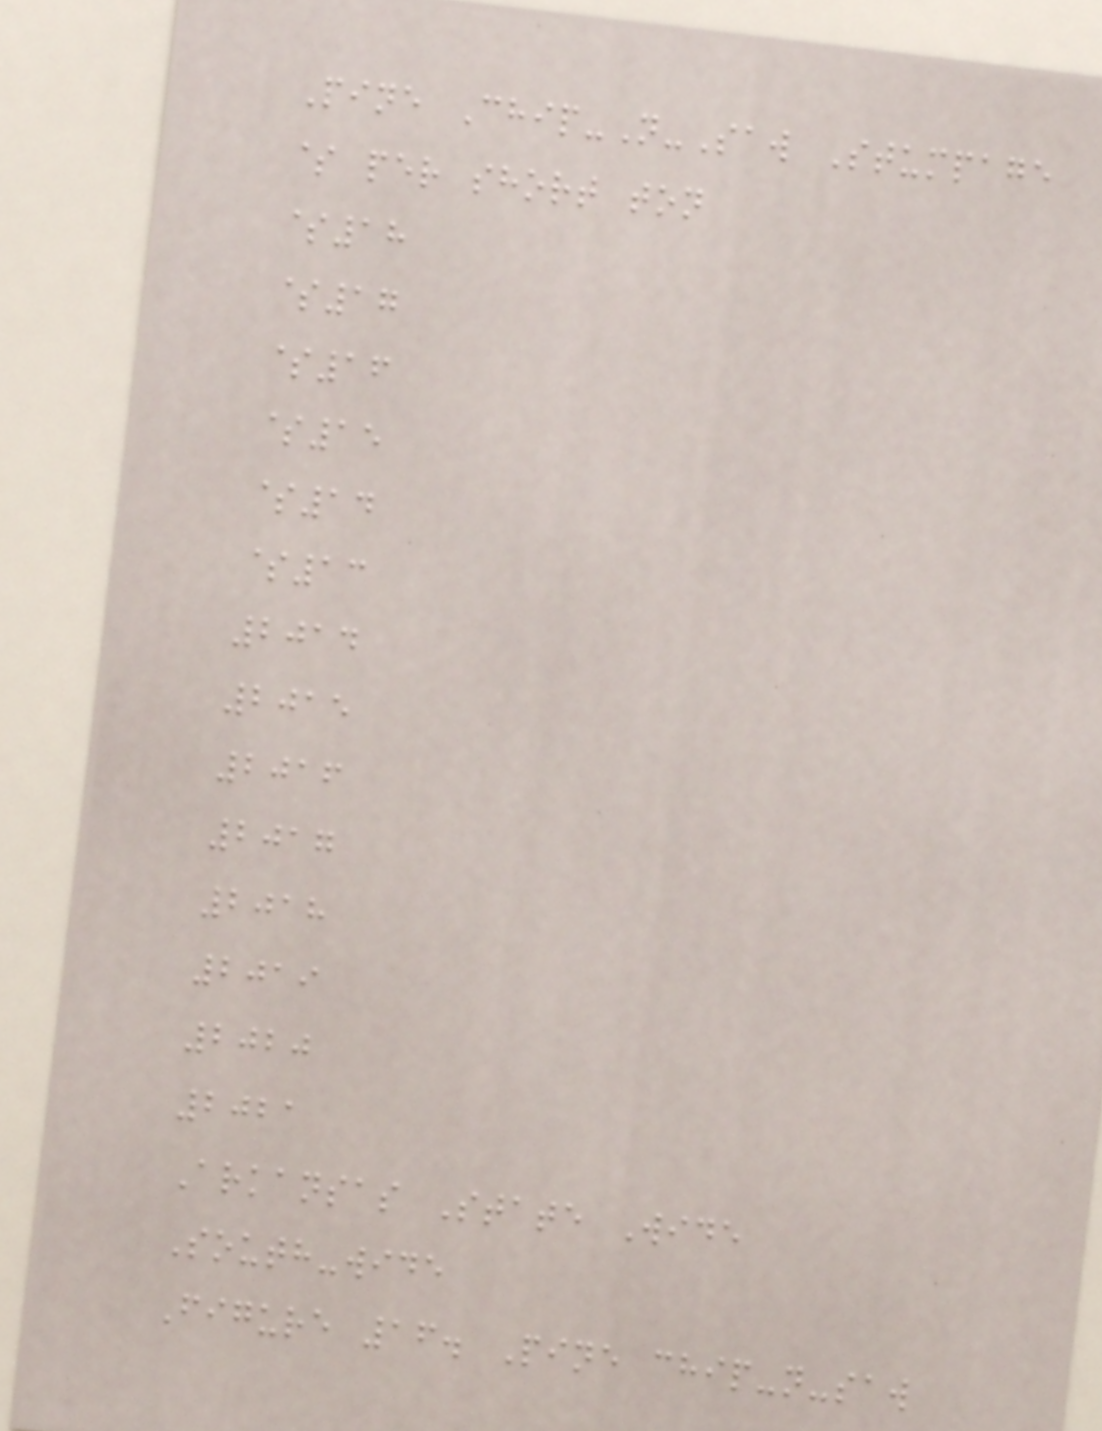Pine Chip-N-Saw Stumpage
$ per short ton
$18
$17
$16
$15
$14
$13
2014
2015
2016
2017
2018
2019
2020
2021
Arkansas State Wide
South-wide
Figure 16. Pine chip-n-saw
